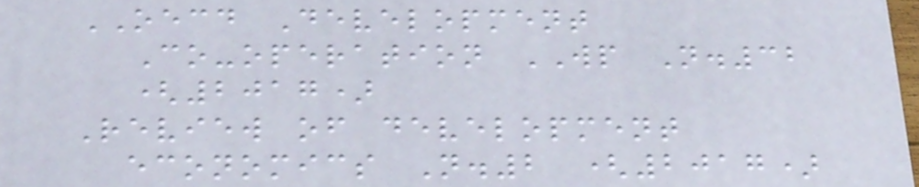OECD Development
Co-operation WP N.32
(2017)
Review of development
economics N.2 (2017)
